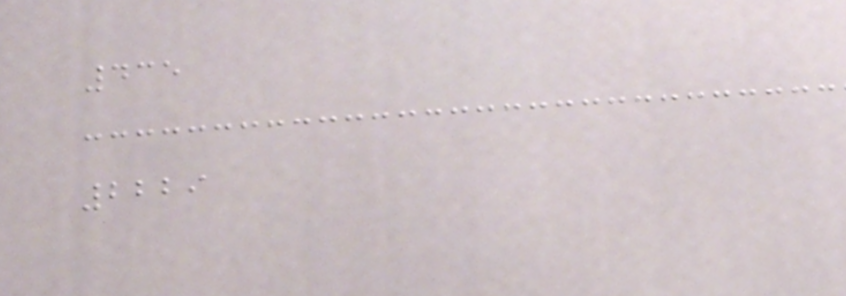435
2229
